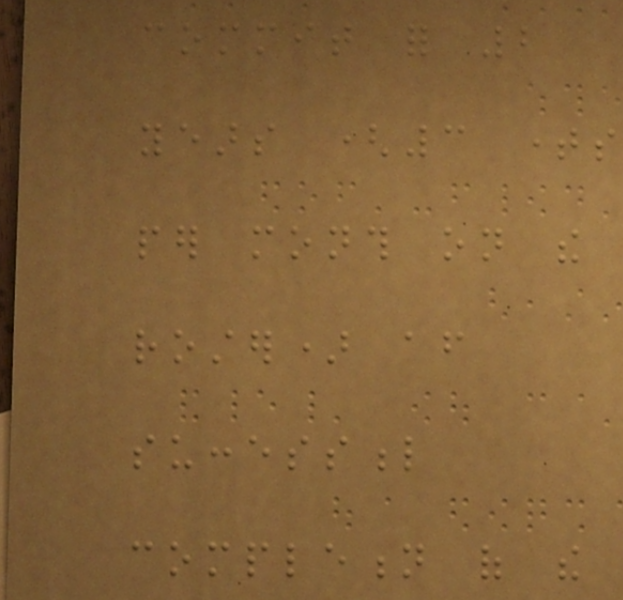commit for 2
years (3 times
per month on the
roster) after
successful
completion of the
